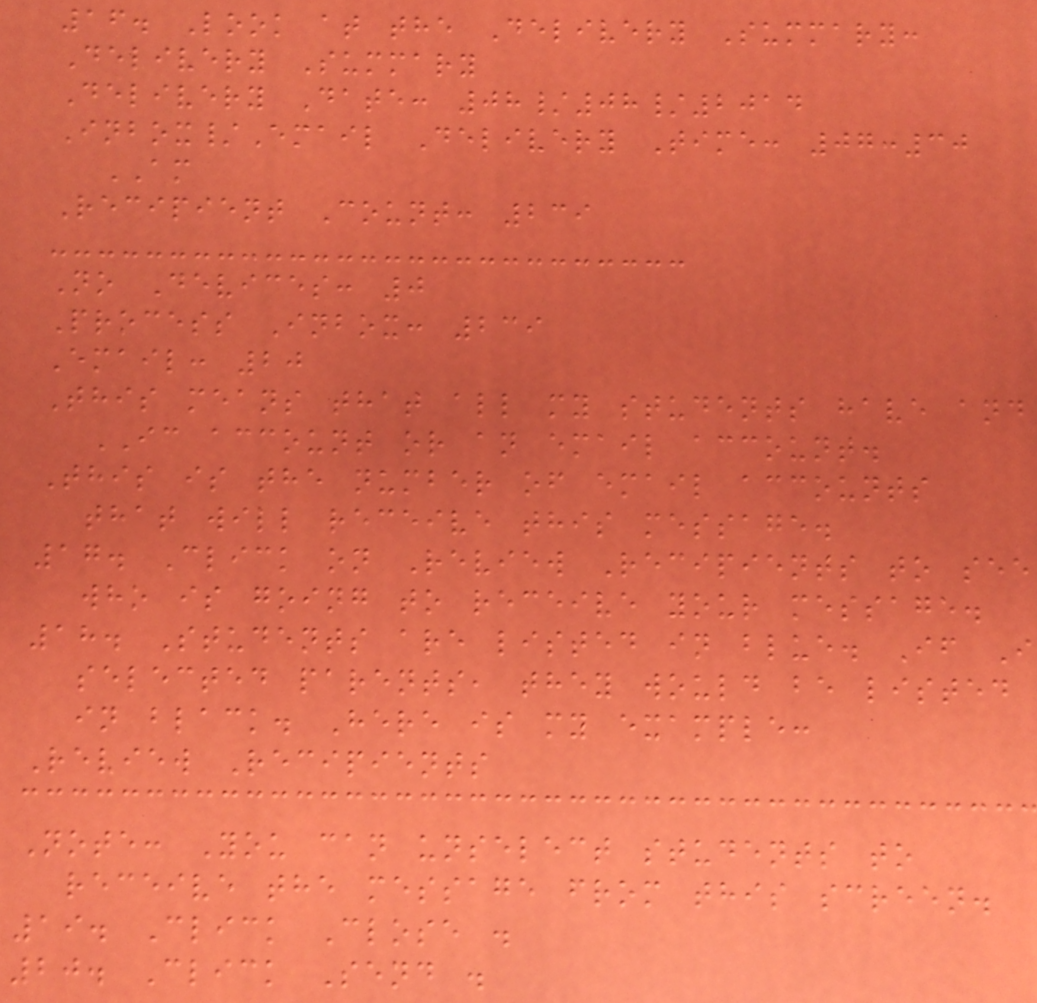16. Look at the Delivery Summary:
Delivery Summary
Delivery Date: 08/08/2014
Inbox/Email Delivery Time: 07:30
AM
Recipient Count: 239
No Devices: 0
Process Inbox: 239
Email: 20
This means that all my students have and
IC account or an email account.
This is the number of email accounts
that will receive this message.
17. Click on Review Recipients to see
who is going to receive your message.
18. Students are listed in blue. If I
selected parents, they would be listed
in black. Here is my example:
Review Recipients
Note: You can unselect students to
receive the message from this screen.
19. Click Close .
20. Click Send .
